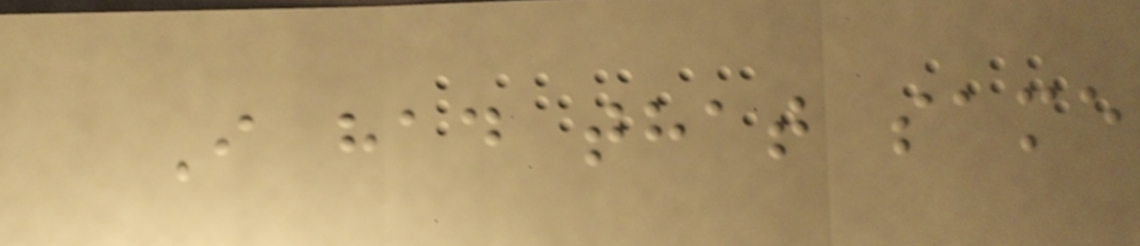I had that same
